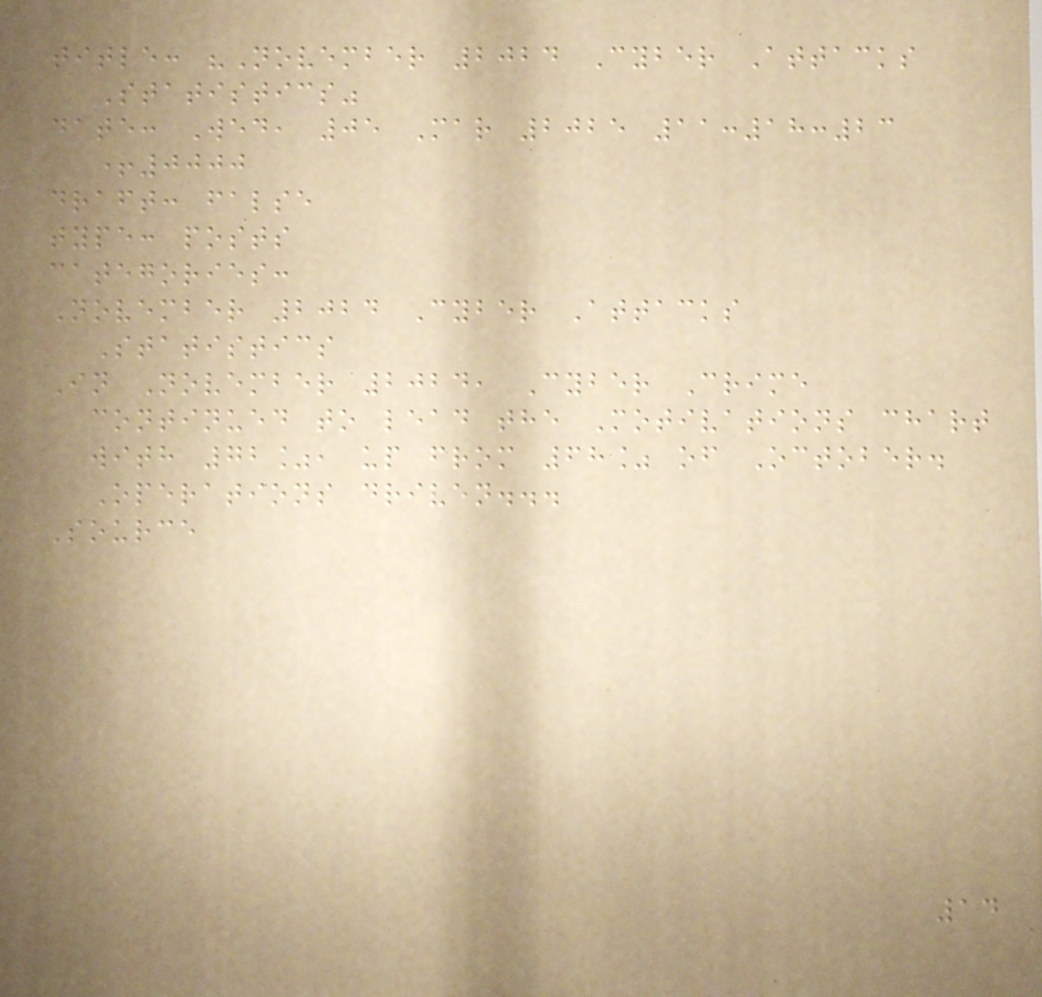title: "November 2024 Cyber Attacks
Statistics"
date: Wed, 05 Mar 2025 11:18:23
+0000
draft: false
type: posts
categories:
November 2024 Cyber Attacks
Statistics
In November 2024, Cyber Crime
continued to lead the Motivations chart
with 72%, up from 68% of October.
Operations driven...
Source
14
